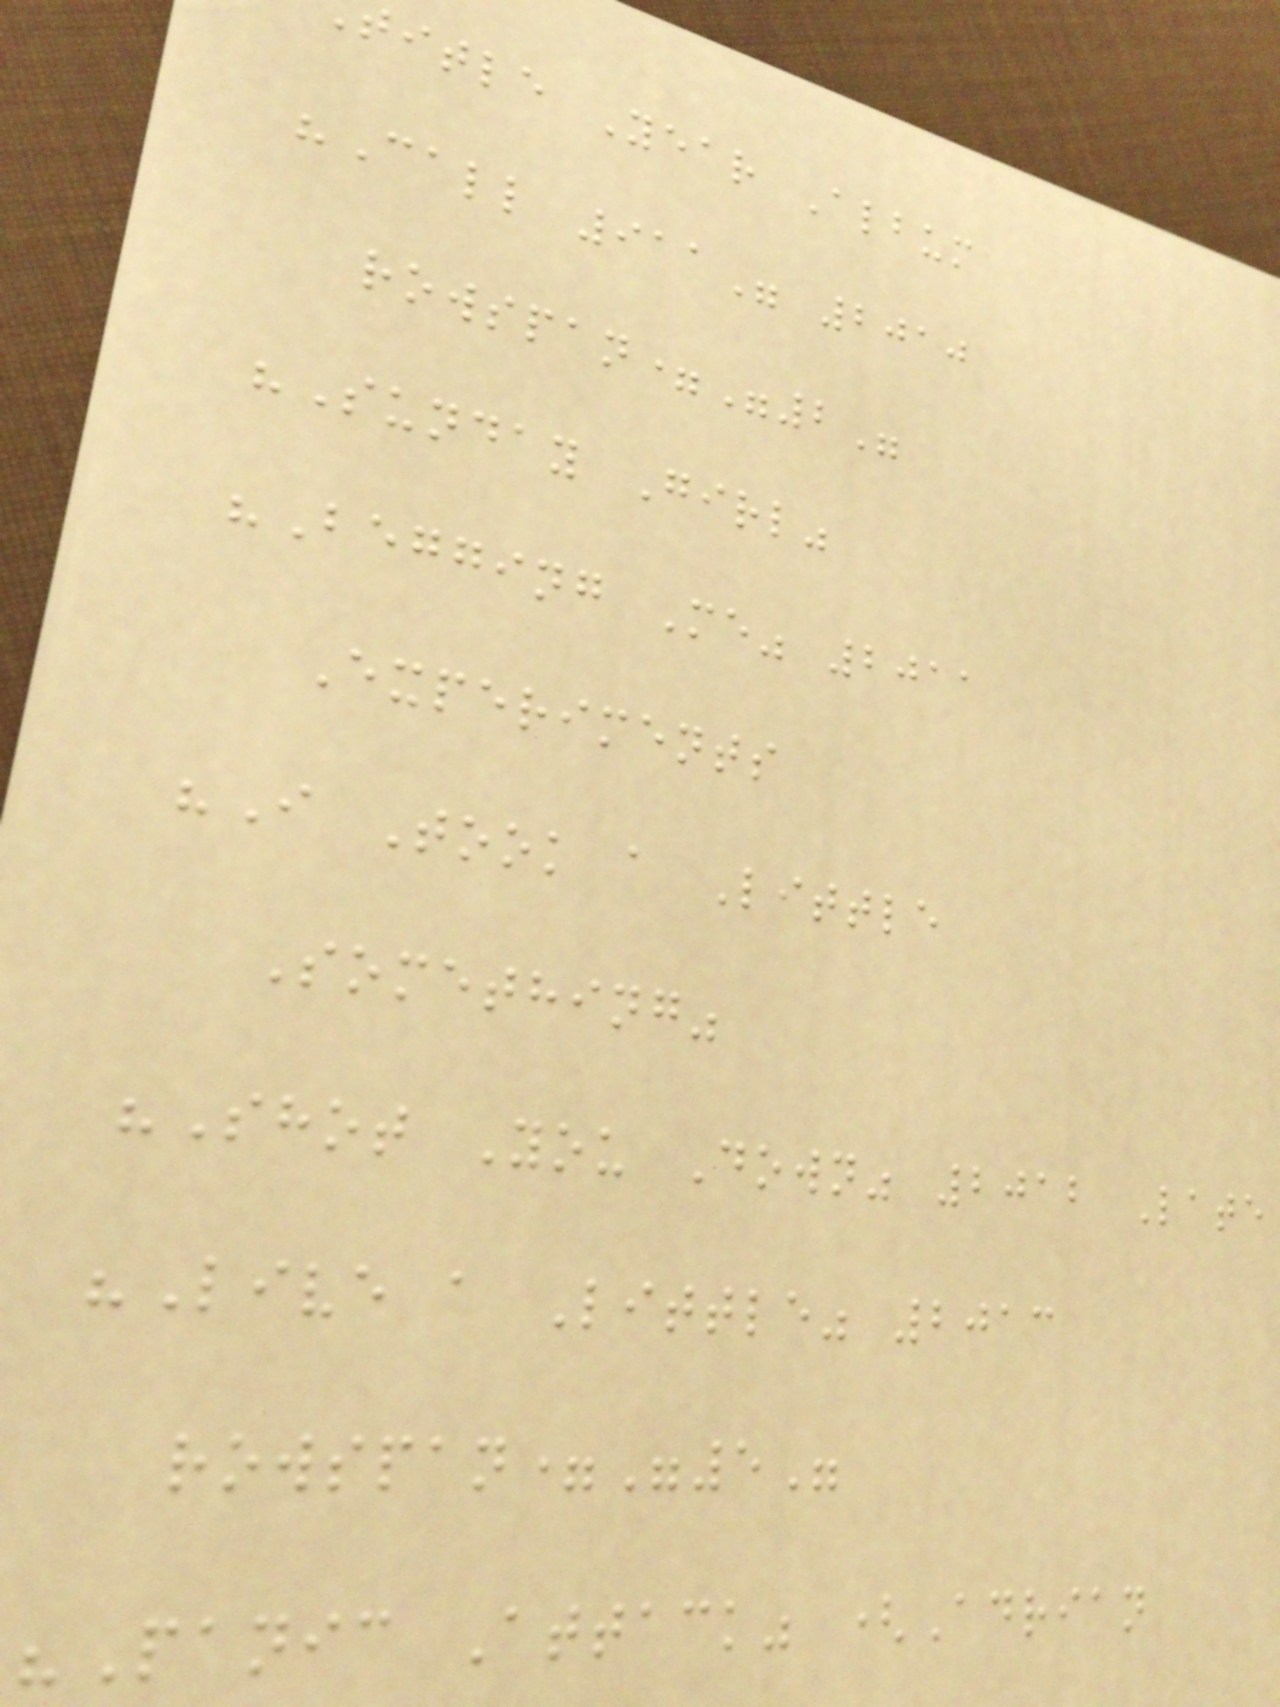title Year Album
"Call 911" 2010
rowspan="2"
"Sunday Girl"
"Begging Me" 2011
Experiments
"I Took a Little
Something"
"Shot You Down" 2012 Late
"Live a Little" 2013
rowspan="5"
"Panic Attack" (Adrian
